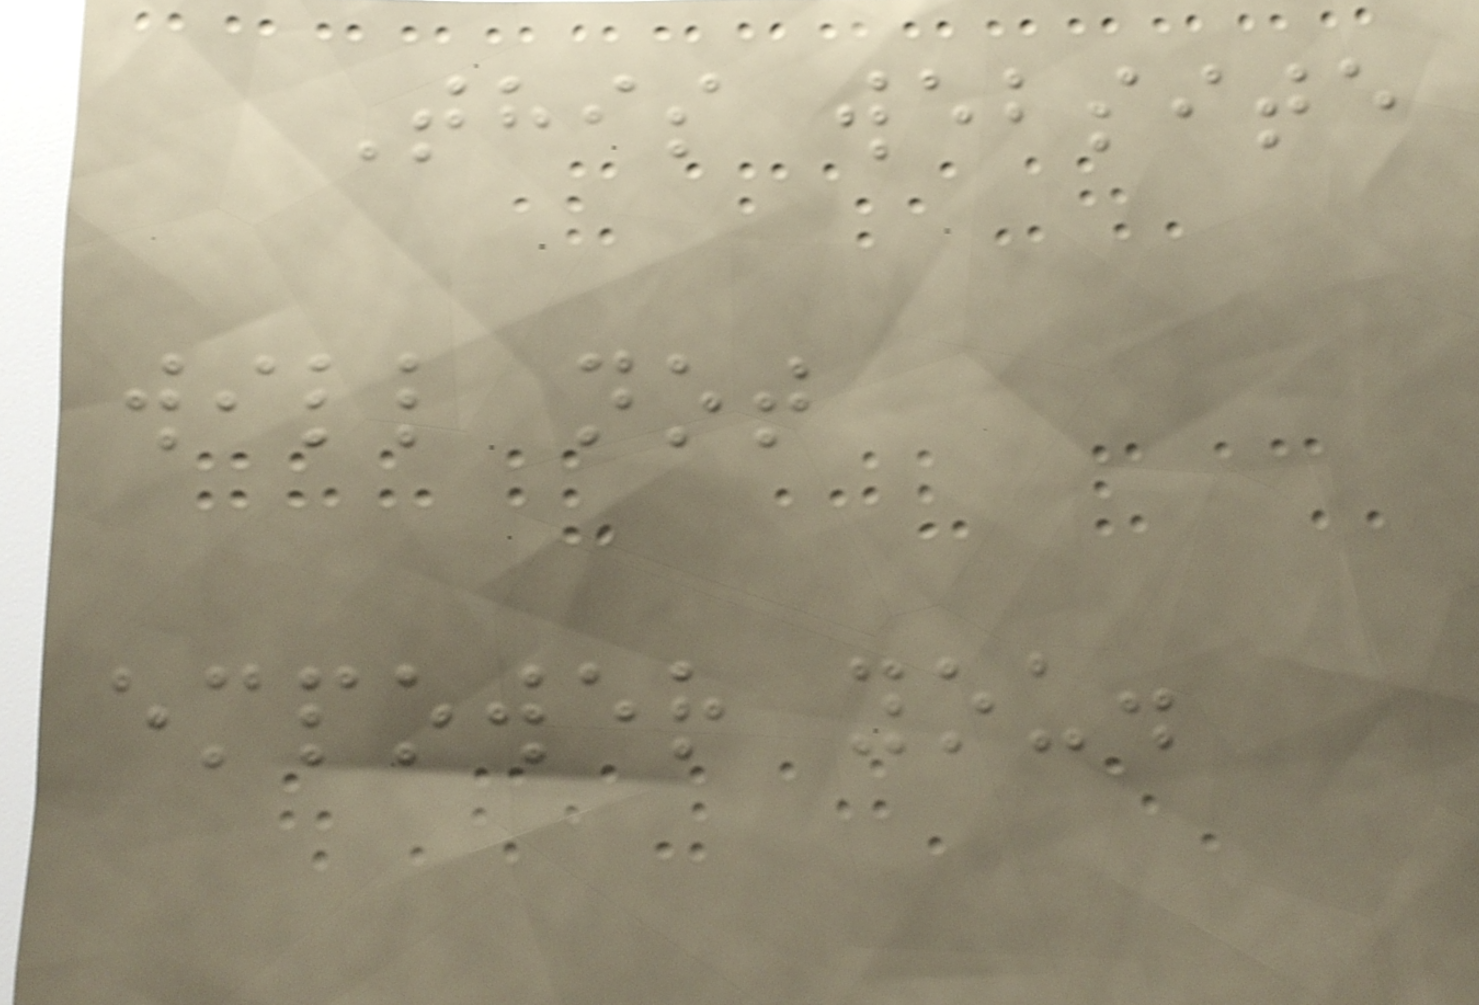This website
will not
empower you.
